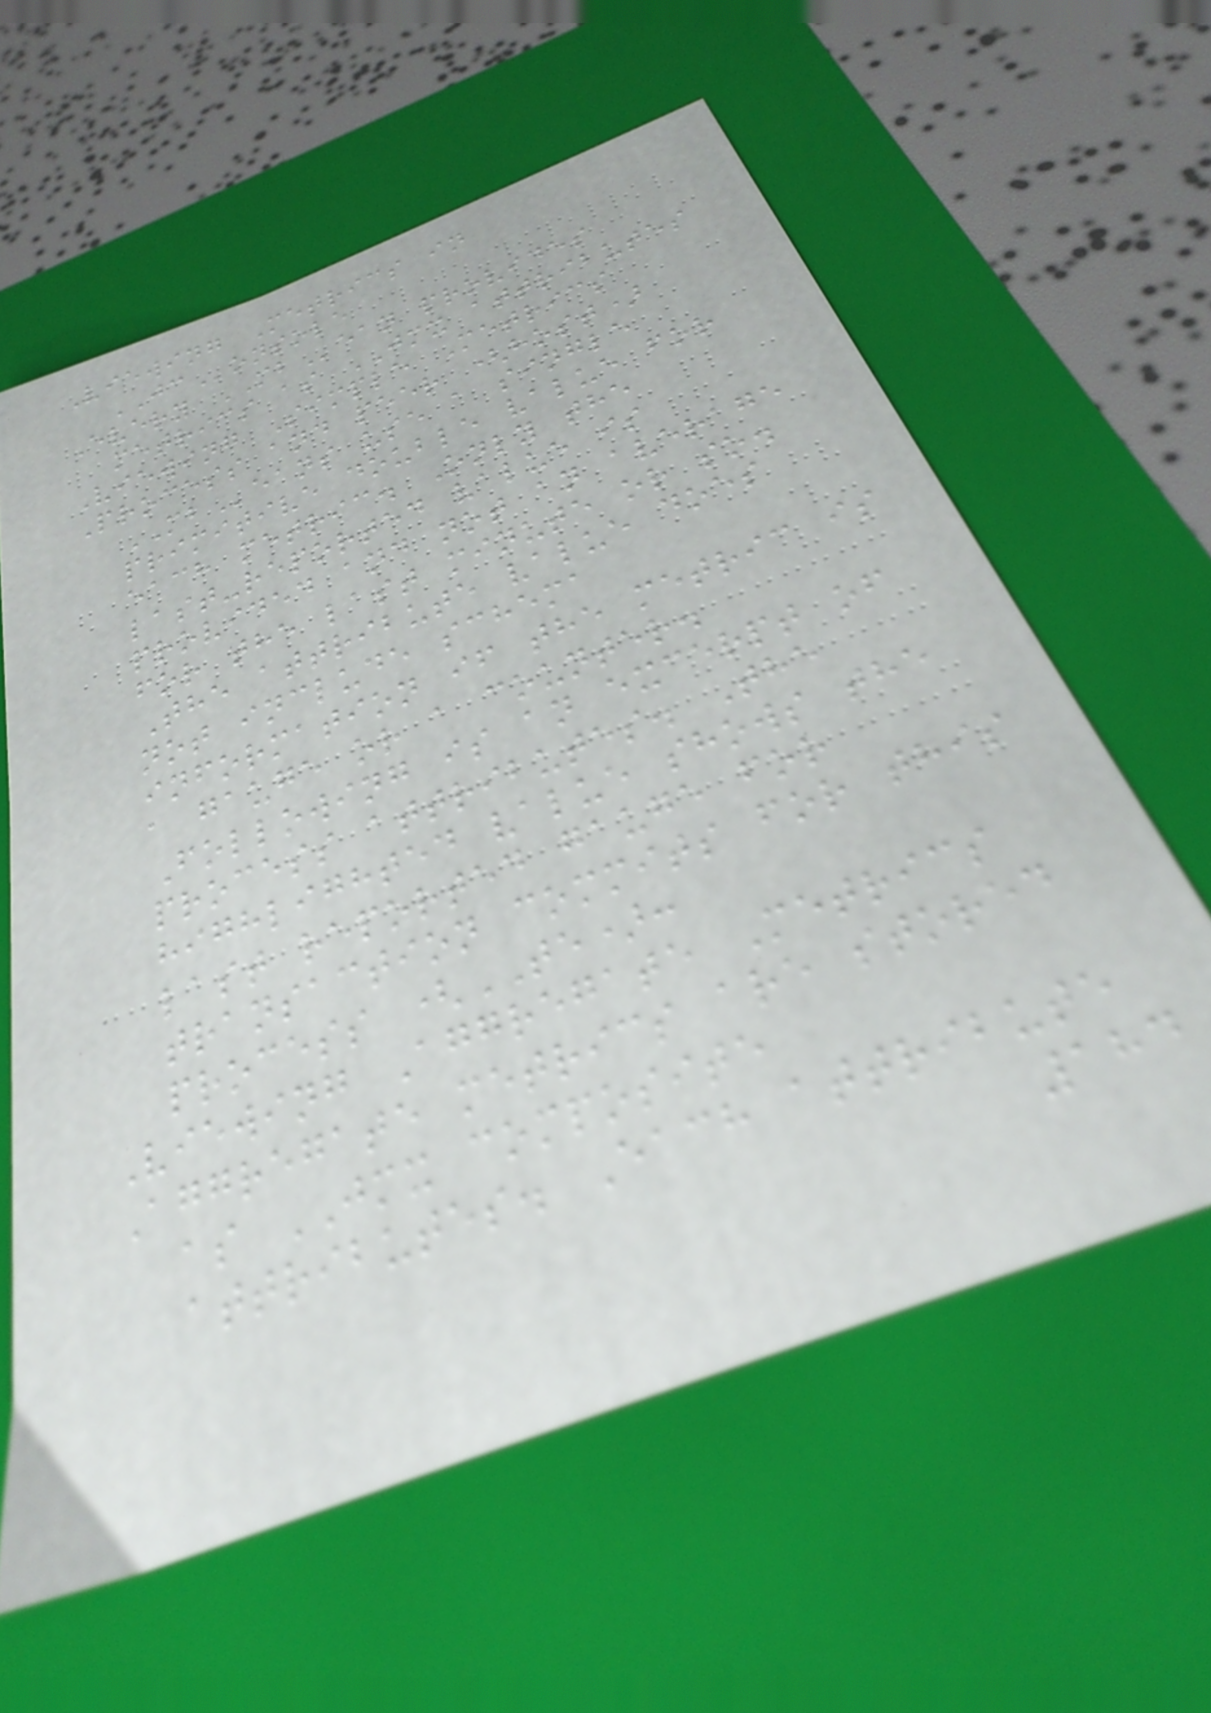Viewing Metrics in
JConsole
Every MBean provides
metrics as JMX attributes
Viewing Simple Metrics
Process and peer (host)
MBeans use a single
primitive double value for
each metric. Only the
last-reported value is
provided and not an average
for the last minute or so.
The attribute value does
not include schema
information if the metric is
a gauge or a counter.
Following is an excerpt of
process attributes. The
highlighted value shows the
last reported gauge for
transaction commits for this
process (TE):
Viewing Aggregate Metrics
Aggregate metrics are stored
as JMX composite
attributes. Each attribute
184
